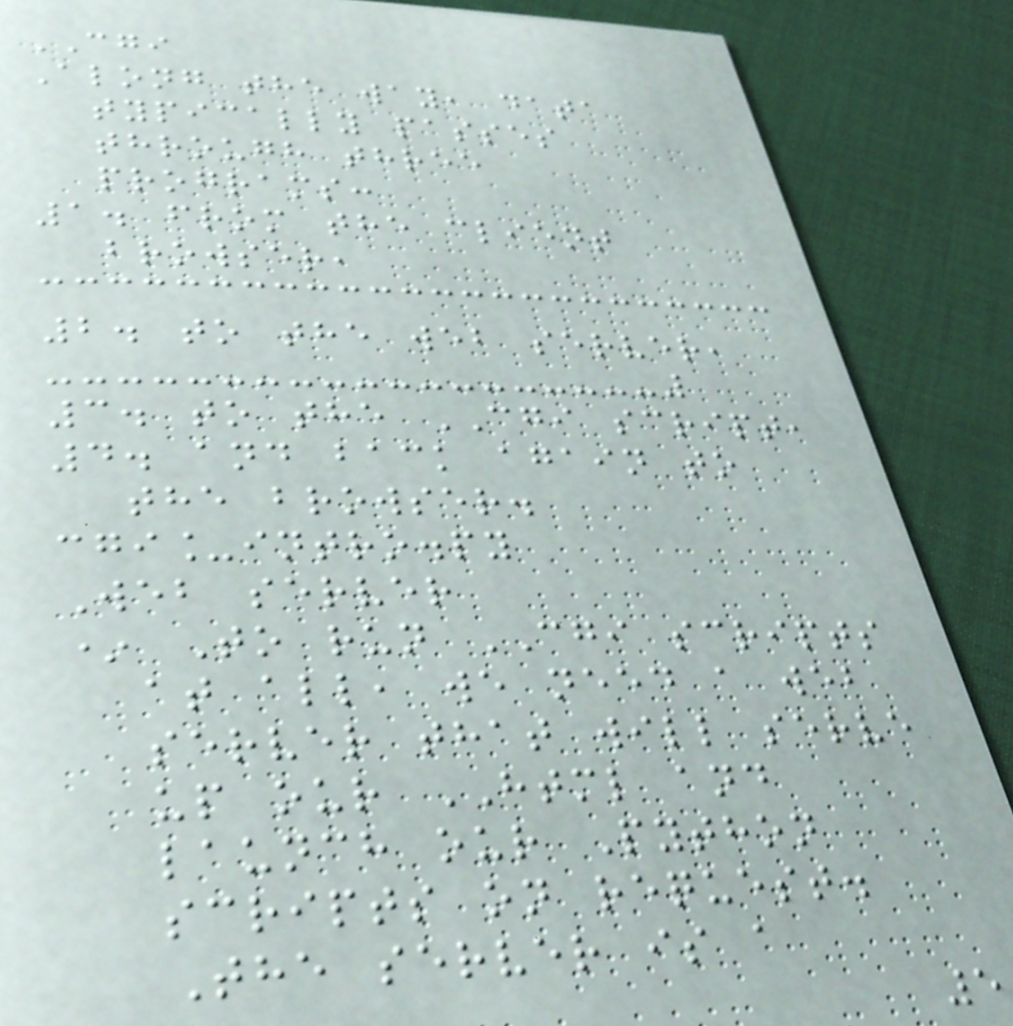CGI
Along the way, data
typically passes
through three
programs:
1. from the client
browser,
2. to the web server,
3. to the CGI script,
4. and back again to
the browser.
cgi_intro.py
Web server
* To run CGI scripts
at all, we need a web
server that will serve
up our HTML and
launch our Python
scripts on request.
The server is a
5
